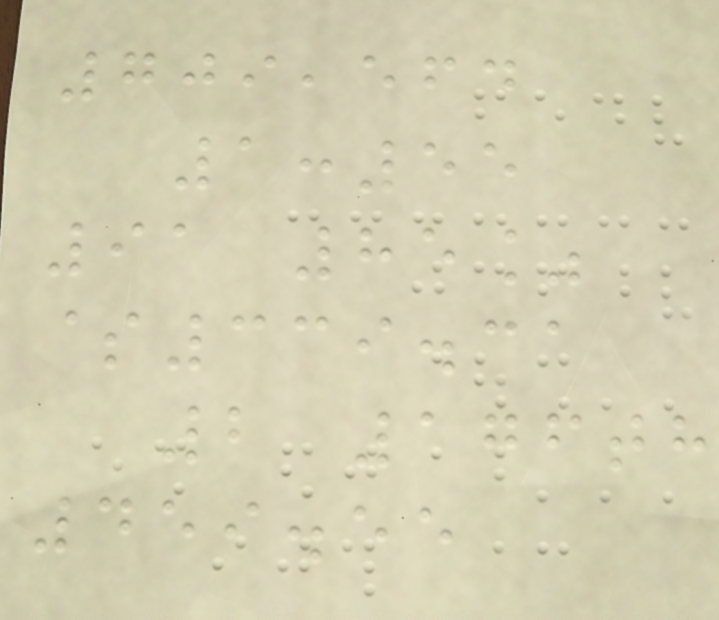709,564
1:55
91 85%
$339.31
2 176th
459.55
